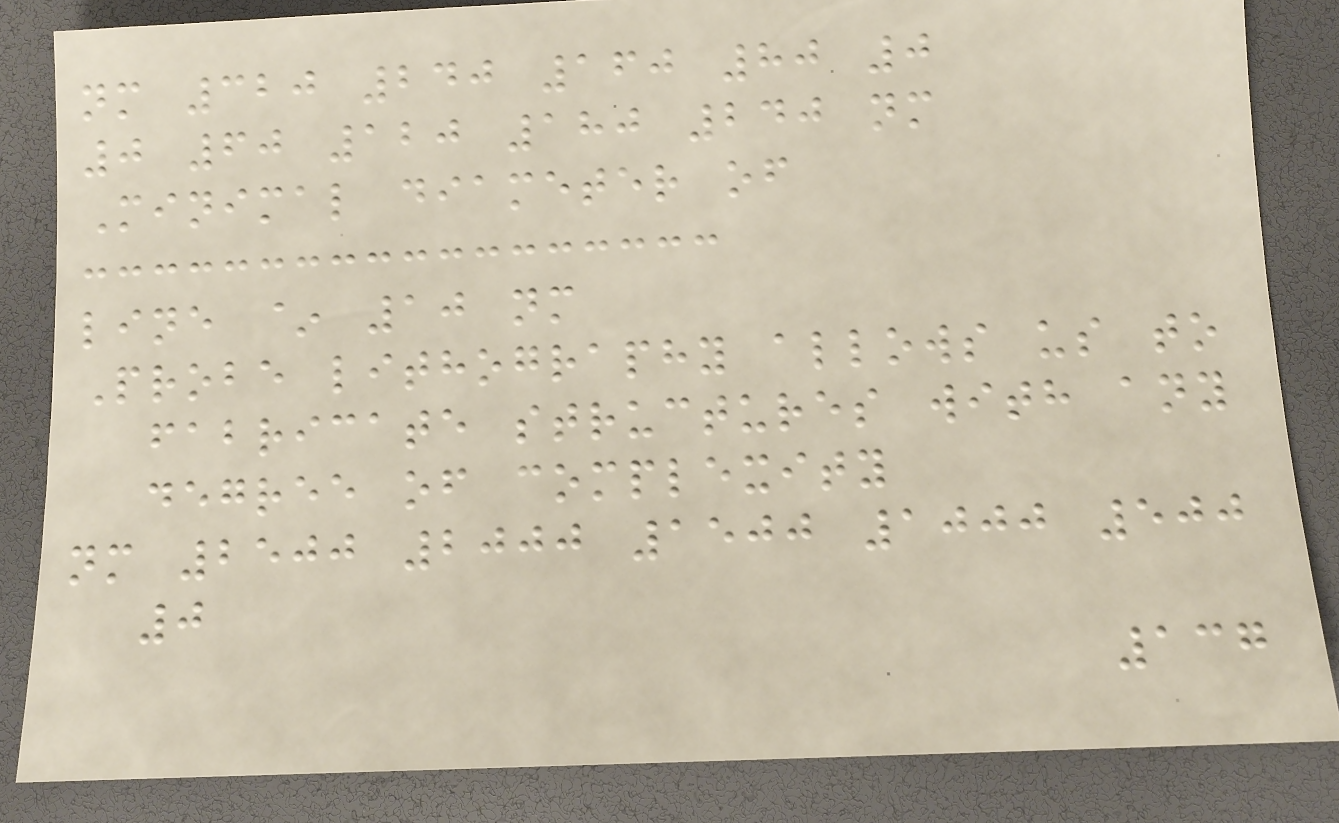nm 320 240 160 80 0
0 60 120 180 240 nm
Minimal diameter of
line ~ 10 nm
Probe lithography allows us to
fabricate structures with any
degree of complexity
nm 2500 2000 1500 1000 500
0
137
